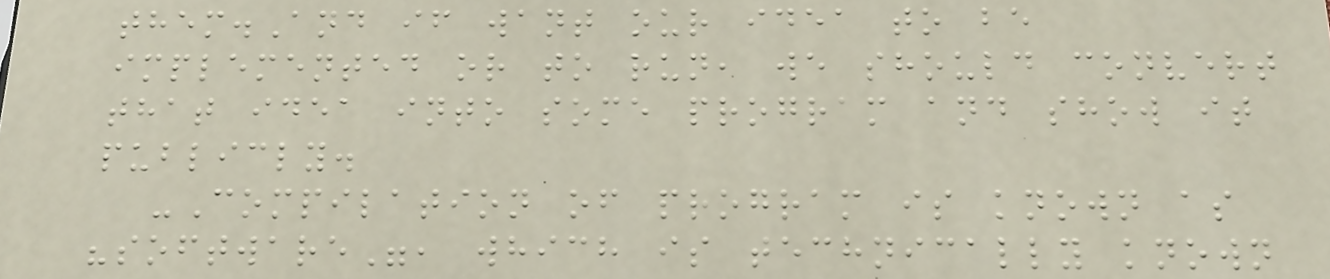them.And if want our idea to be
implemented or to run, we should convert
that idea into some program and show it
publicly.
-Compilation of program is known as
"software", which is technically known
